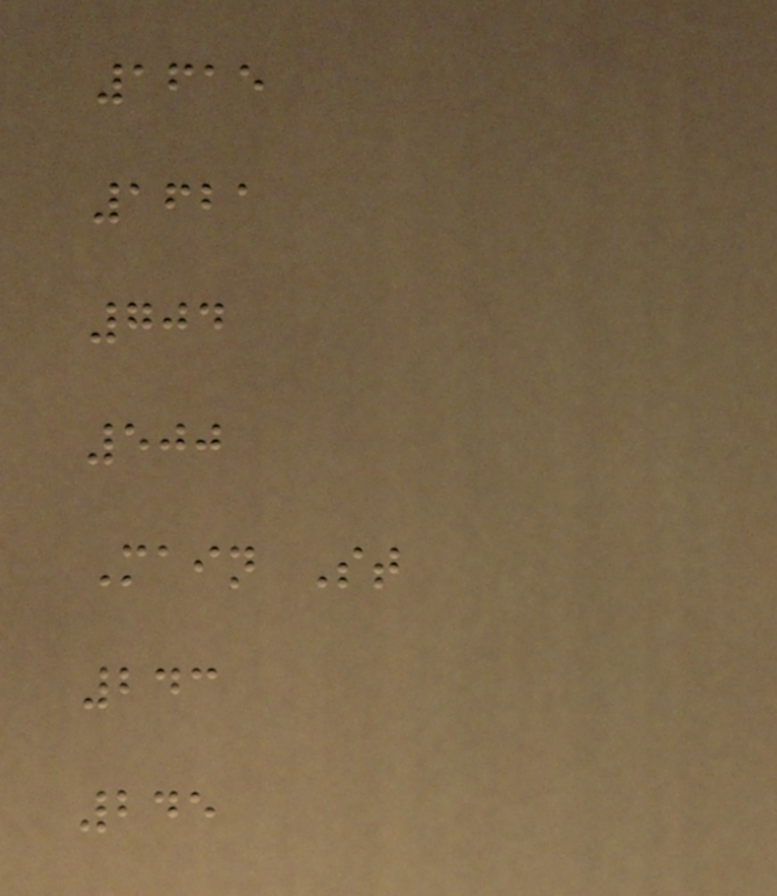1615
1621
704
500
Main St
243
245
